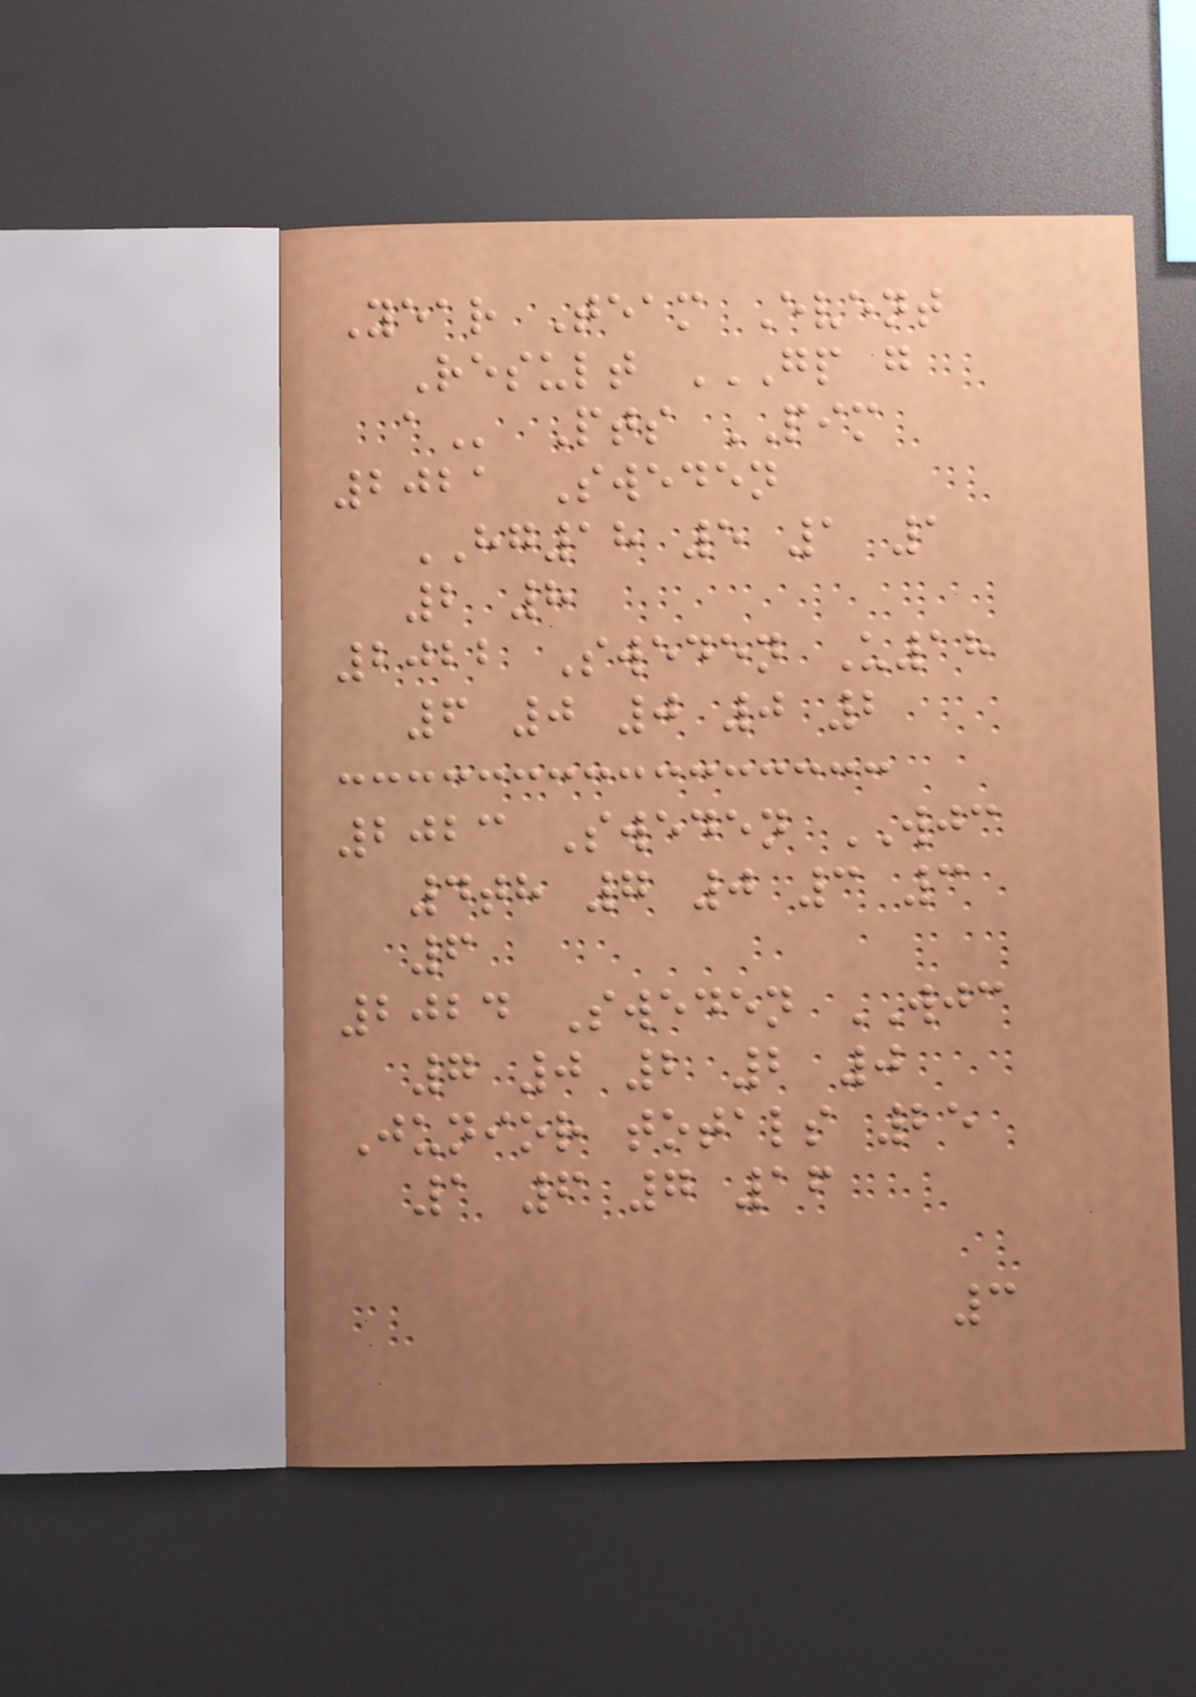Year Team Event
Result GP G
A Pts PIM
2021 Sweden
HG18 5 1 1
2 8
2022 Sweden U18
6 0 0 0 2
2023 Sweden WJC
4th 7 0 3 3
6
2024 Sweden WJC
7 0 2 2 0
Junior totals 25
1 6 7 16
3
